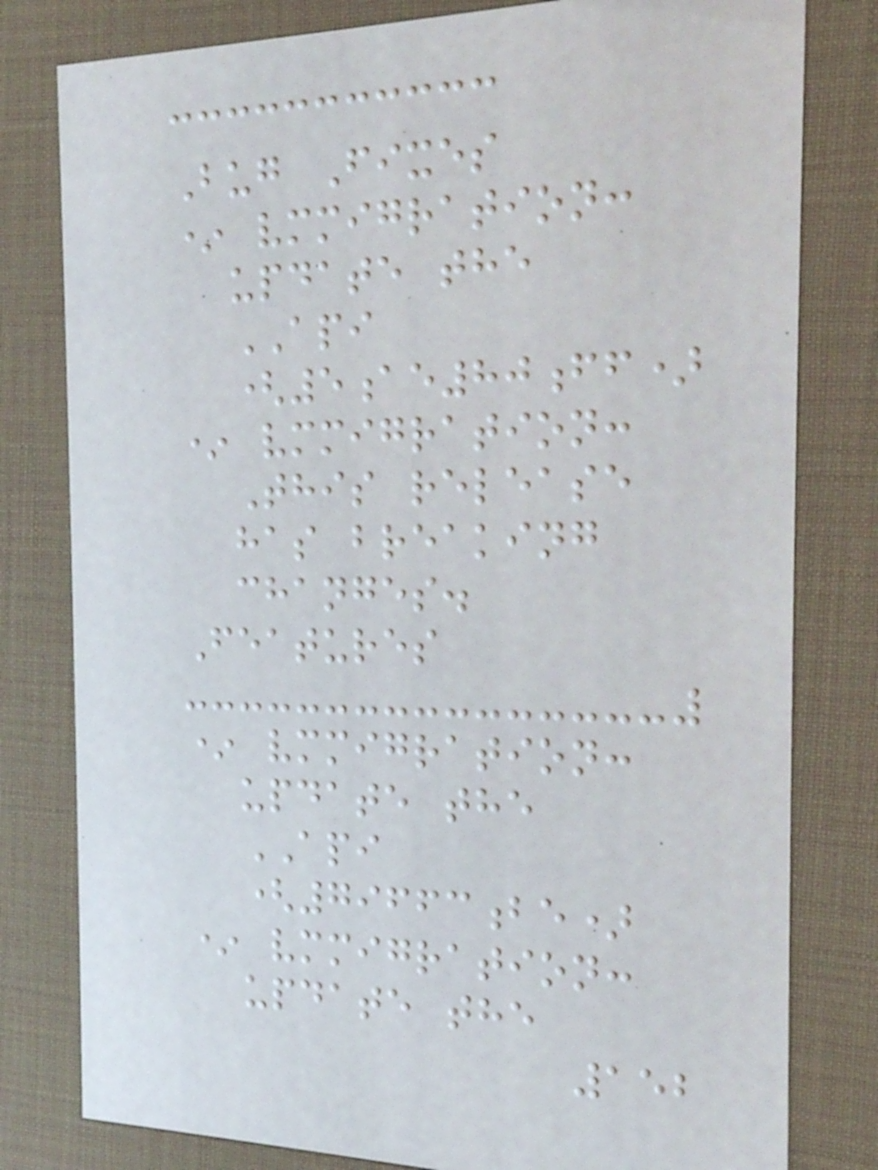Bug Fixes
* vmmigration:
update the
API
(5ae80ff)
* vmmigration:
This release
has breaking
changes.
Features
* vmmigration:
update the
API
(79663be)
* vmmigration:
update the
152
